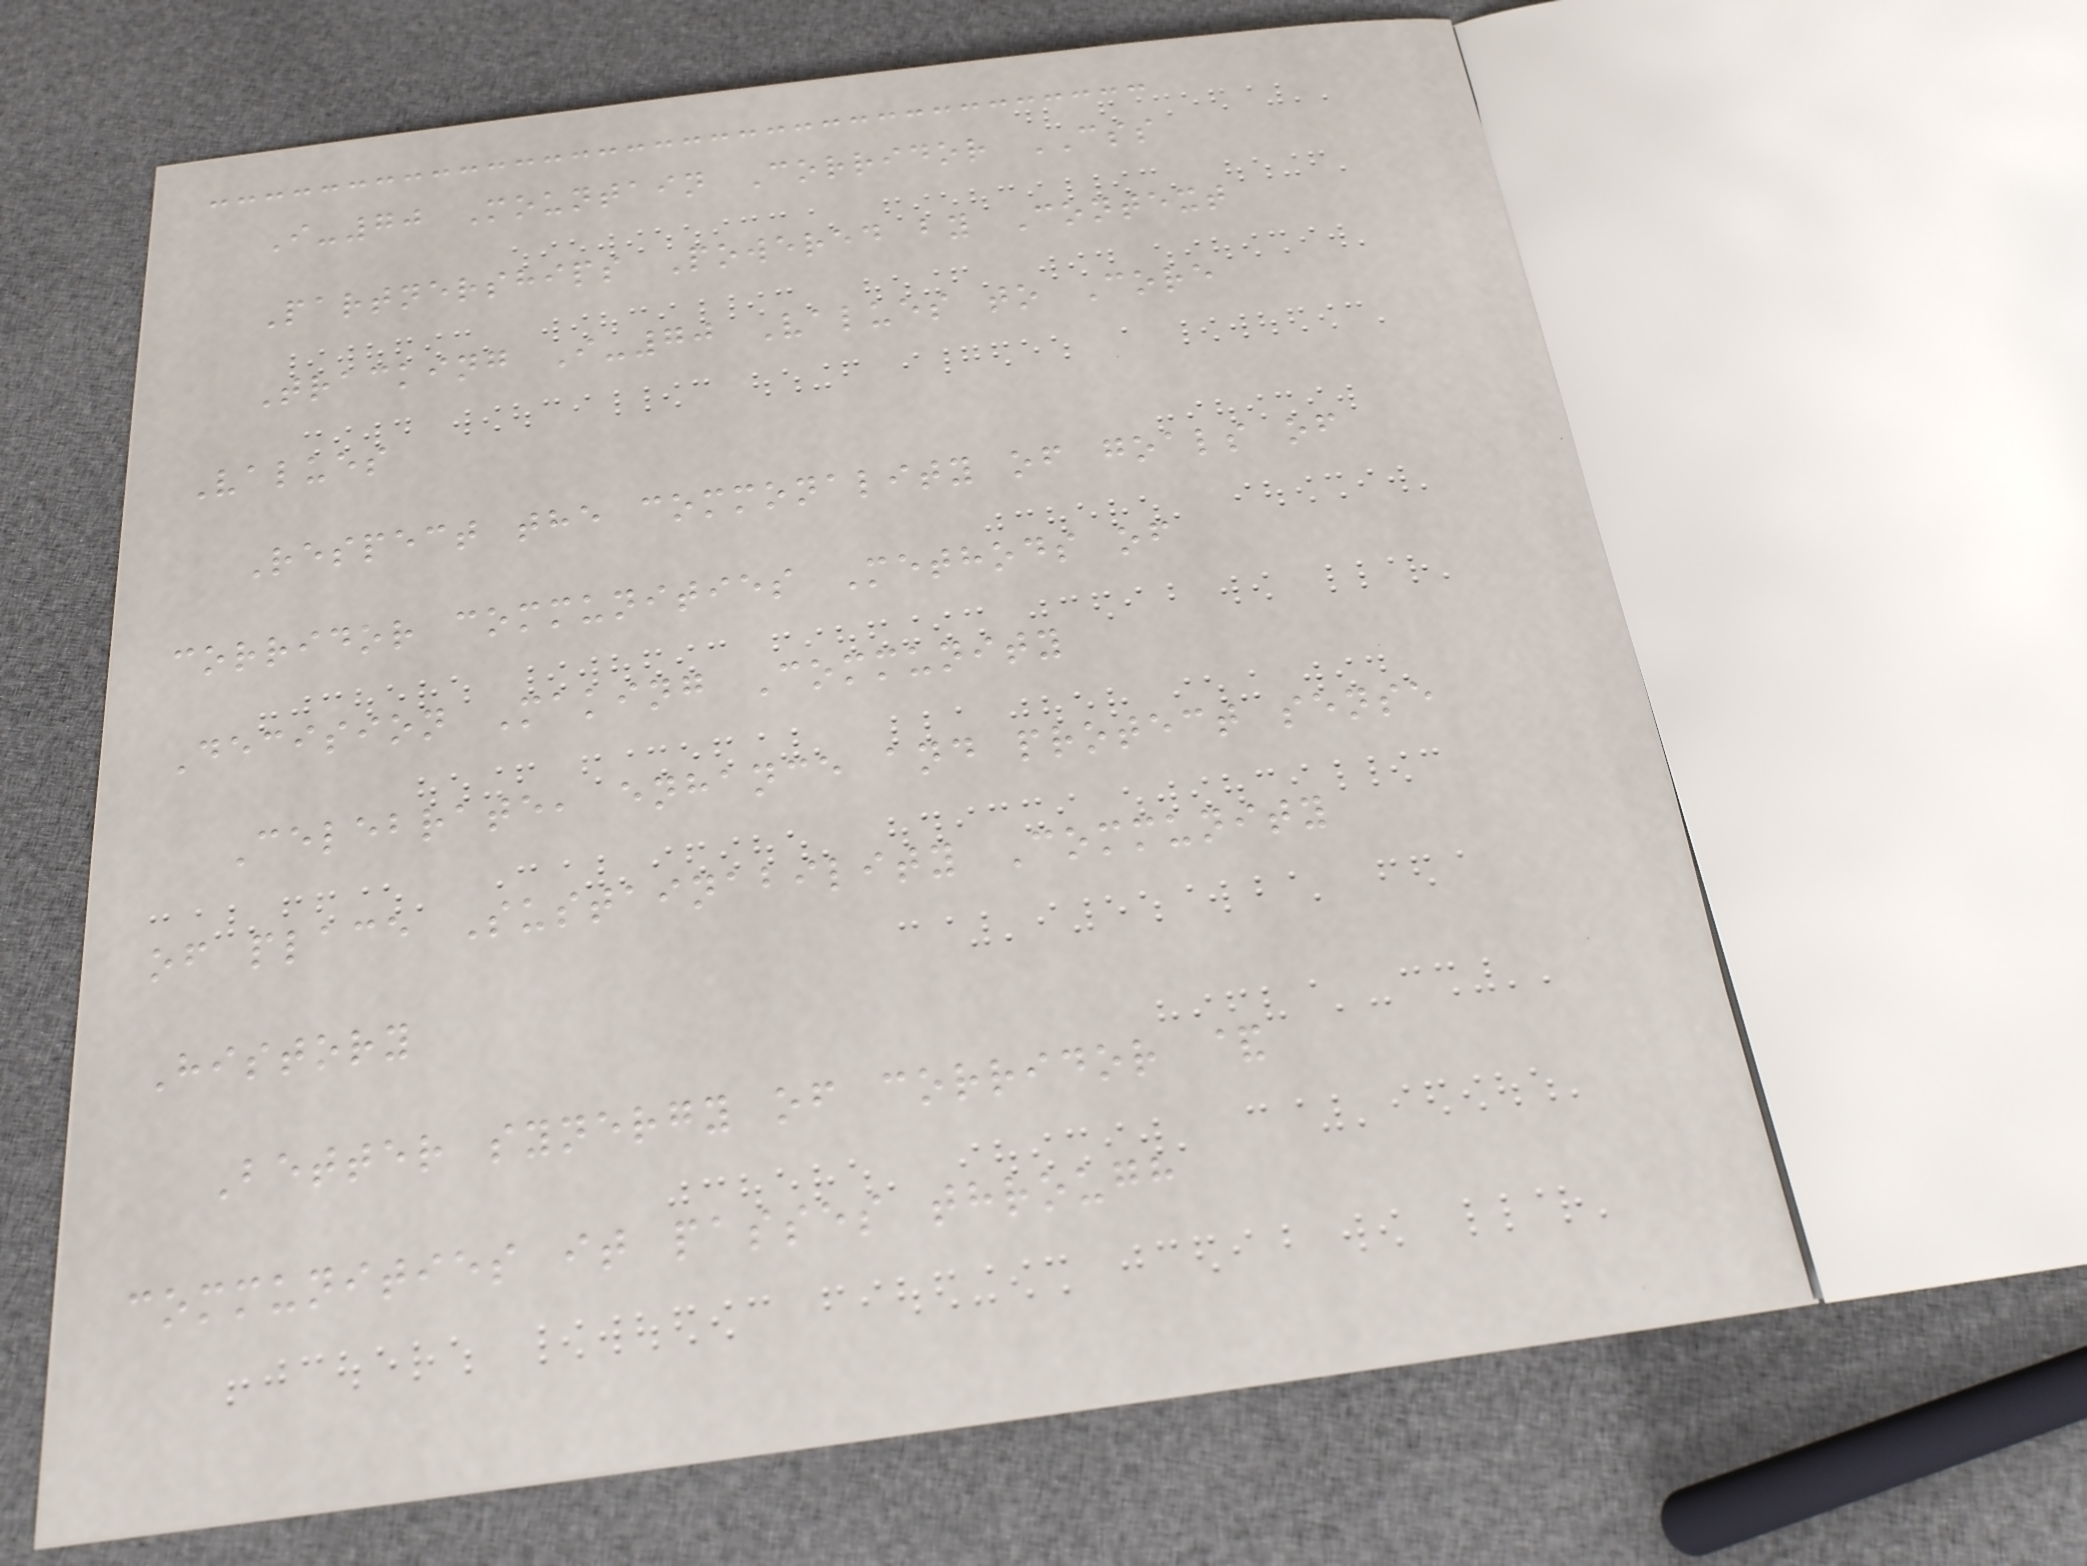I-70 Mountain Corridor CSS
Partnerships Powered by Context
Tracking I-70 Values to Core
Values
Respect the commonality of goals of
corridor communities Methods of
Decision Making Community
Celebrate, enhance and protect sense
of place Sustainability Community
History
Better synergy of corridor &
communities it passes through
